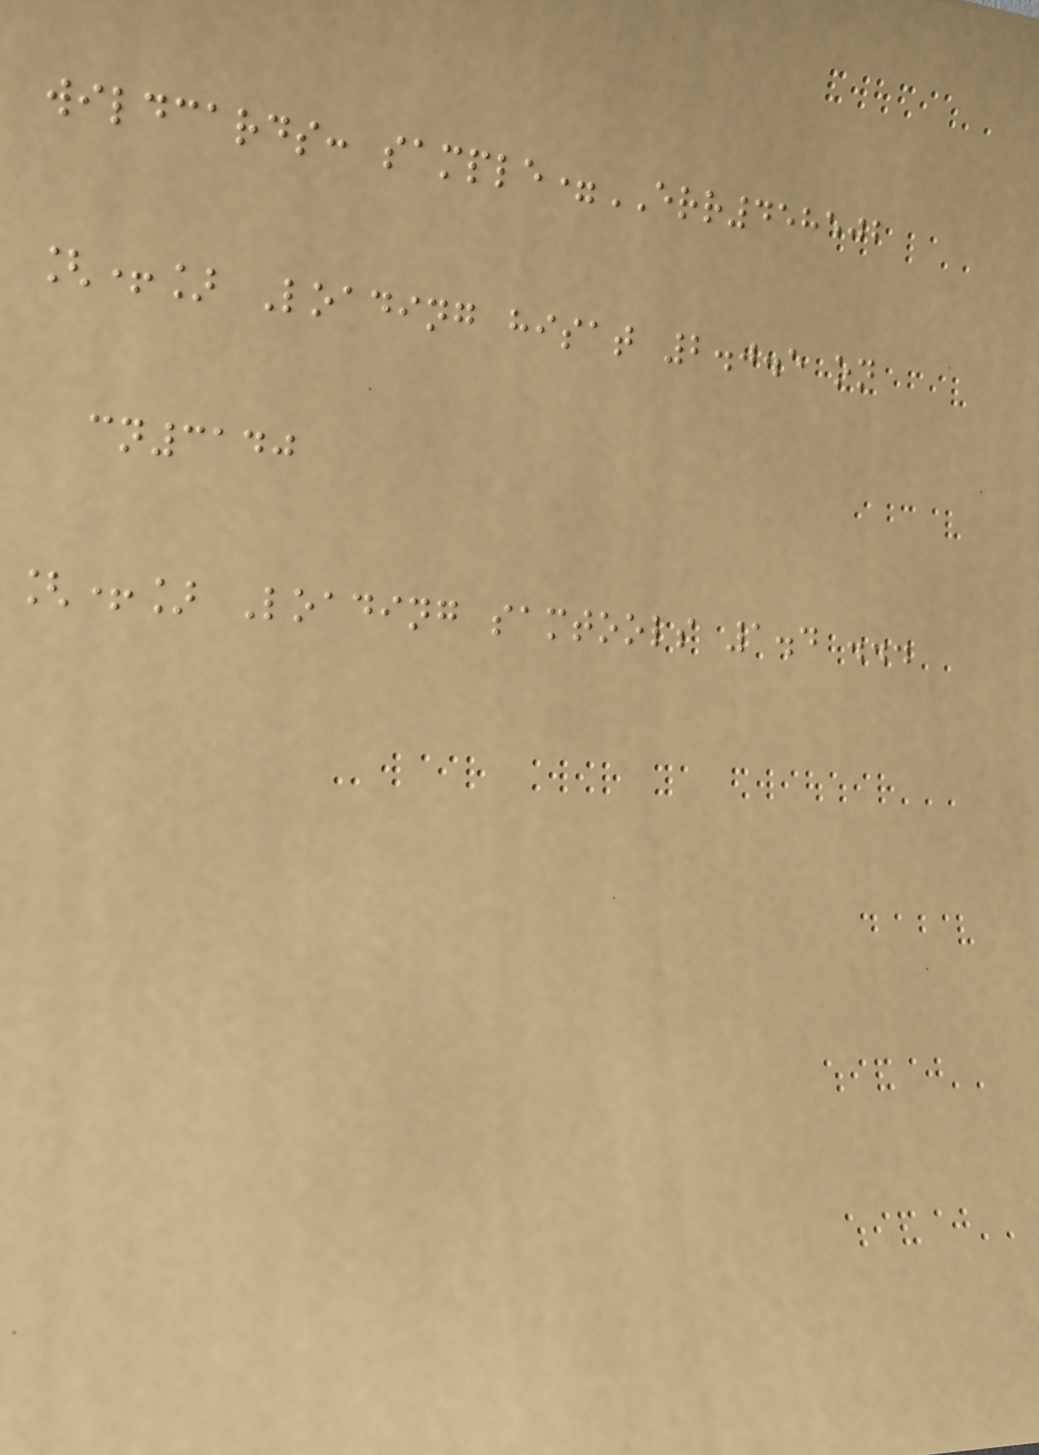wildcards: sample=ERR458502
[+] Loading hisat 2.0.5 on
cn3140
[+] Loading samtools 1.4 ...
